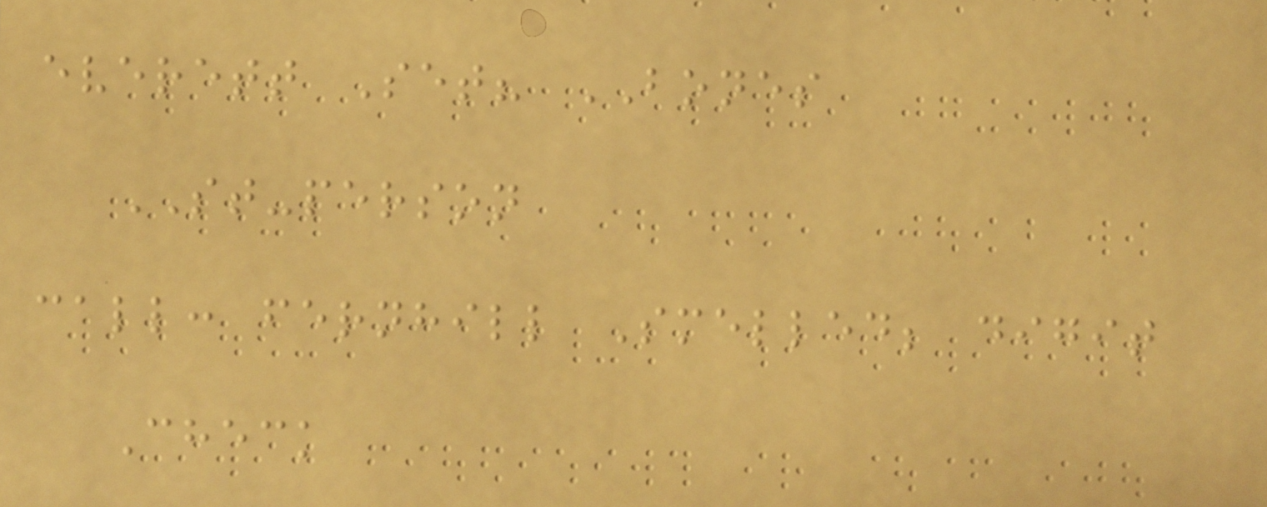everett Set? BONES
ST-person
call: fernhill Smelled; digit
Check
